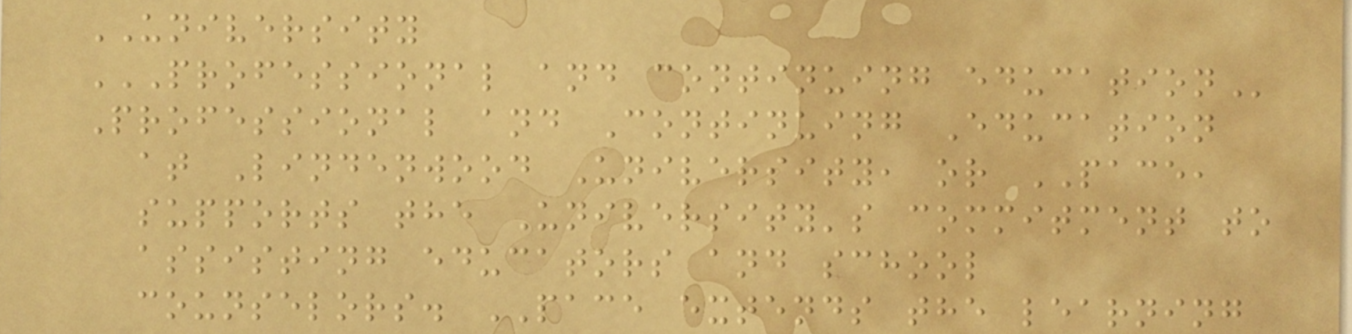UNIVERSITY
PROFESSIONAL AND CONTINUING EDUCATION
Professional and Continuing Education
at Lindenwood University, or PACE,
supports the University's commitment to
assisting educators and school
counselors. PACE extends the learning
